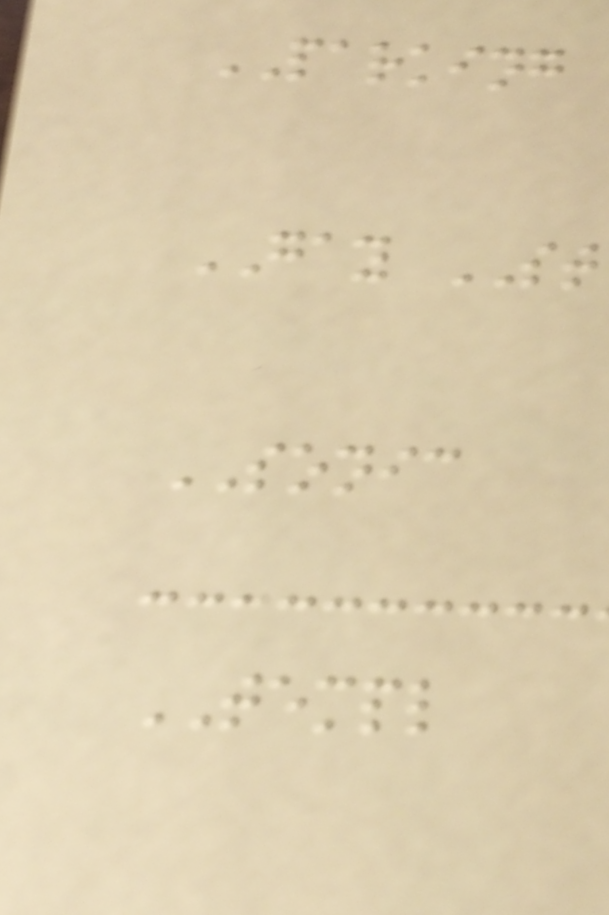PARKING
GAY ST
SONIC
TEMPL
